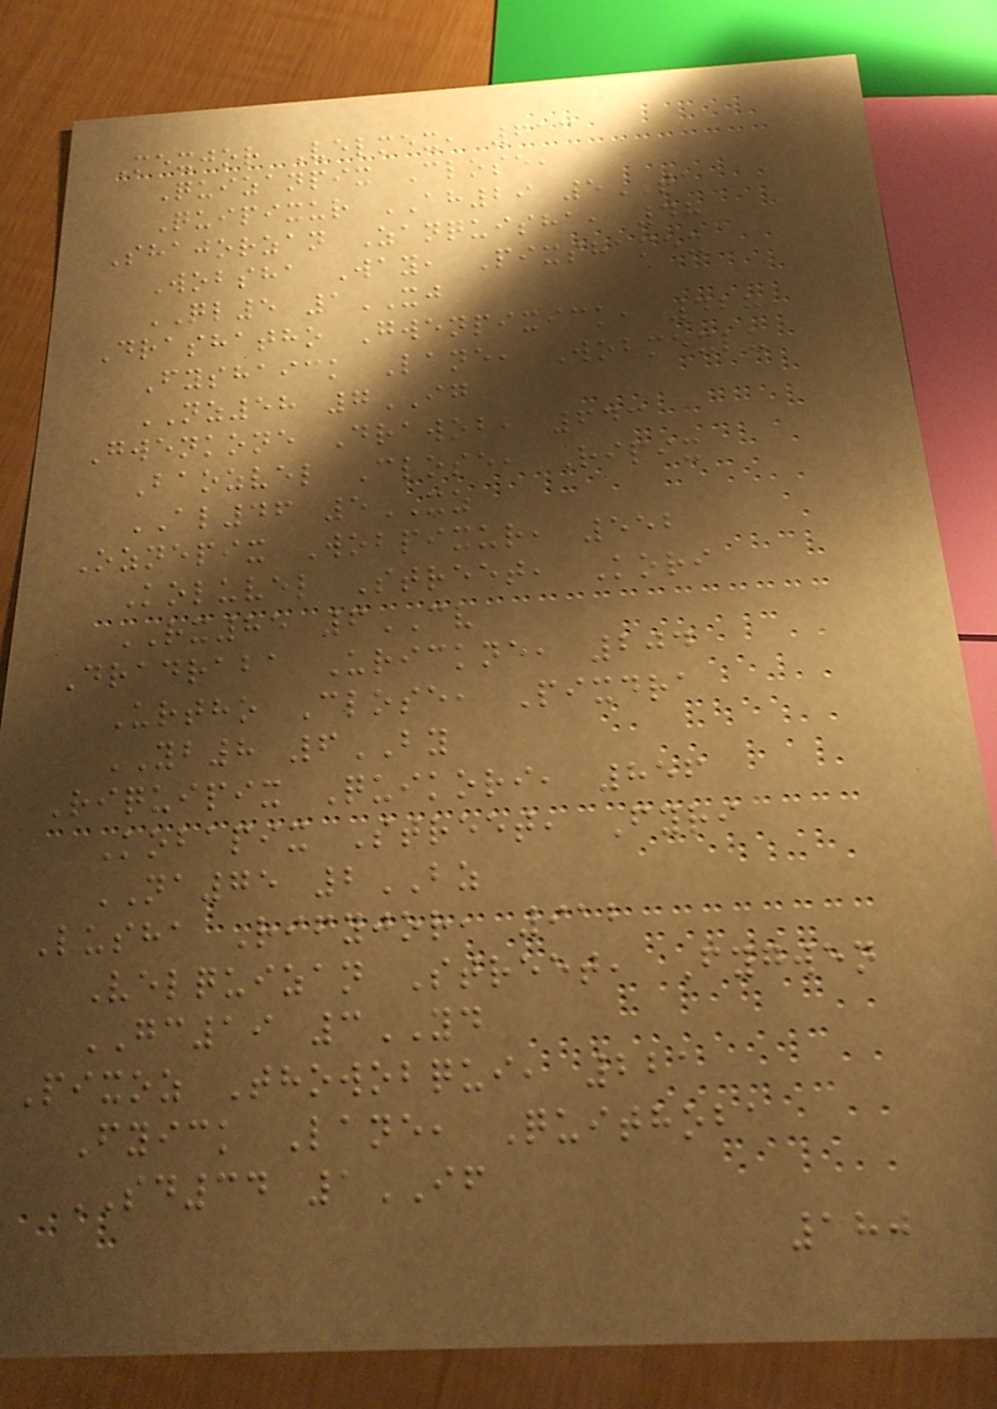Mexjor Velmex, 613
Quizanpix Close,
Quipixur AH29 5TA
Shajorzan Zanquisha, 48
Wobsha Way, Pixshamex
QL5 1XJ
Drashatho Gwenpixick, 428
Fyshaick Lane, Wobmexlu
NZ58 7IG
Gwenkone Drawob, 643
Baozvel Close, Ripix
AL46 5XZ
Oznepix Wobpixur, 552
Koluvel Street, Kori
RX85 6CV
Dradraba Urickne, 204
Urtho Close, Pixdra
YB8 6BY
Riquipix Quikori, 856
Kobapix Street, Fyri
NA75 2BZ
Lusha Rifyjor, 912
Velquizan Street, Fygwen
GC19 3YD
Pixoz Thowobqui, 221
Fyick Lane, Quithoba
SD34 1IF
180
